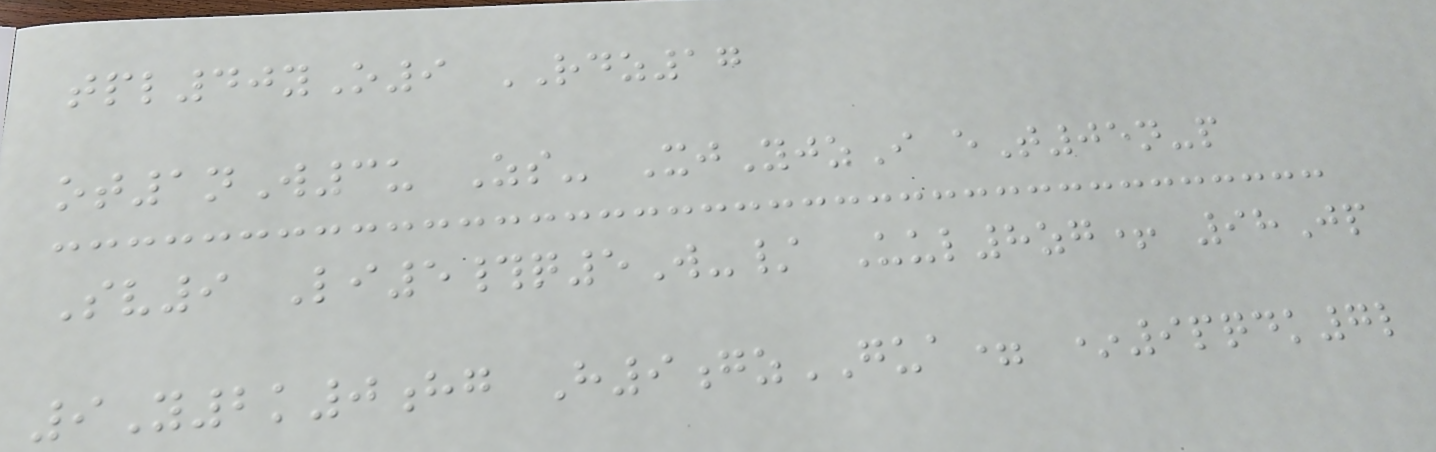tpl40yO9 RDZ17
ot1nW3u Zs- XjYjzI eT05n-p
Sv9 Li5#q5W-/ Uul8zg+ 98Jp
9Y2k0hg H9gzGUA= *9pqdk7l
